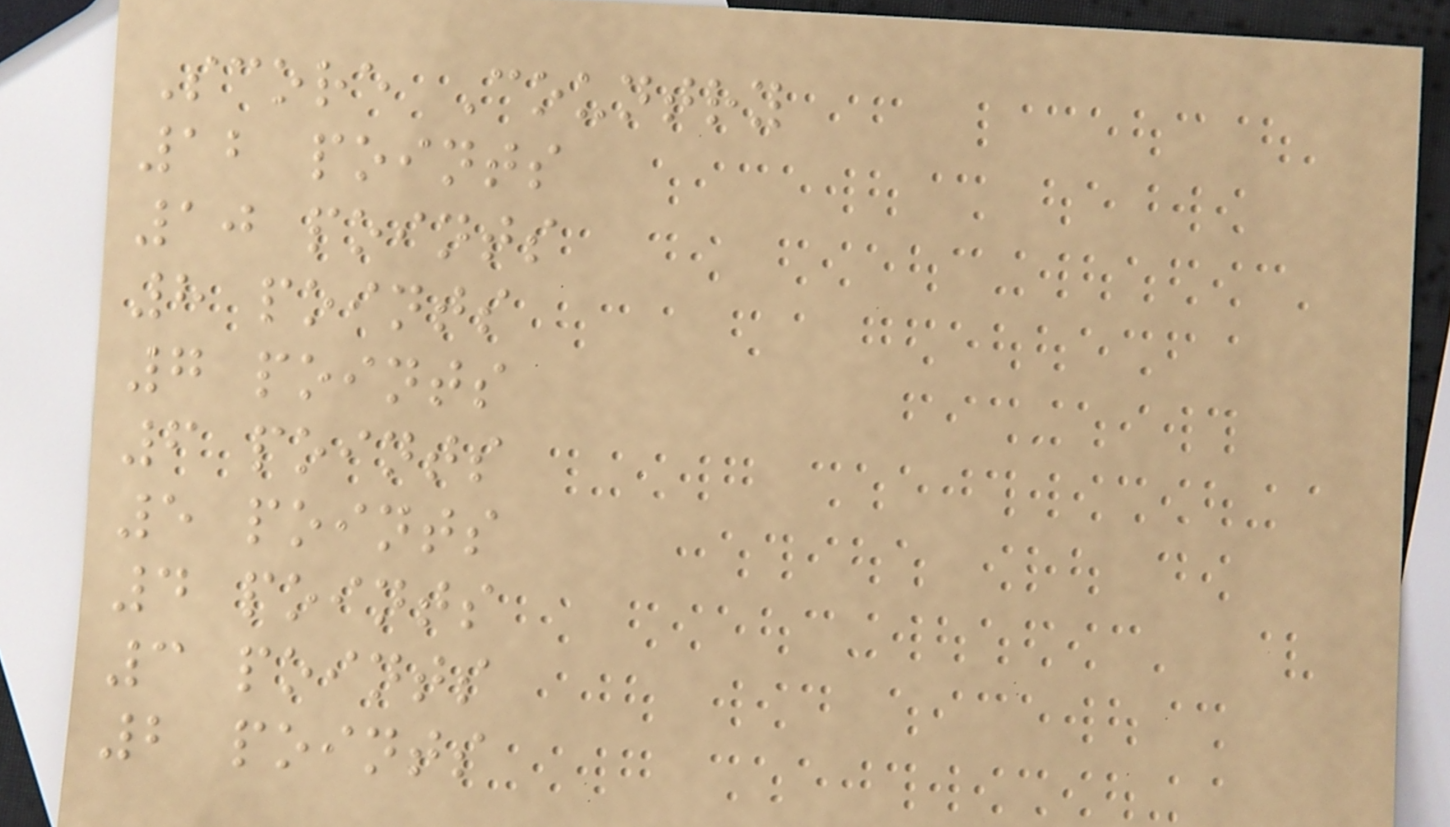Score Country
12 points
10 points
8 points
7 points
6 points
5 points
4 points
3 points
2 points
